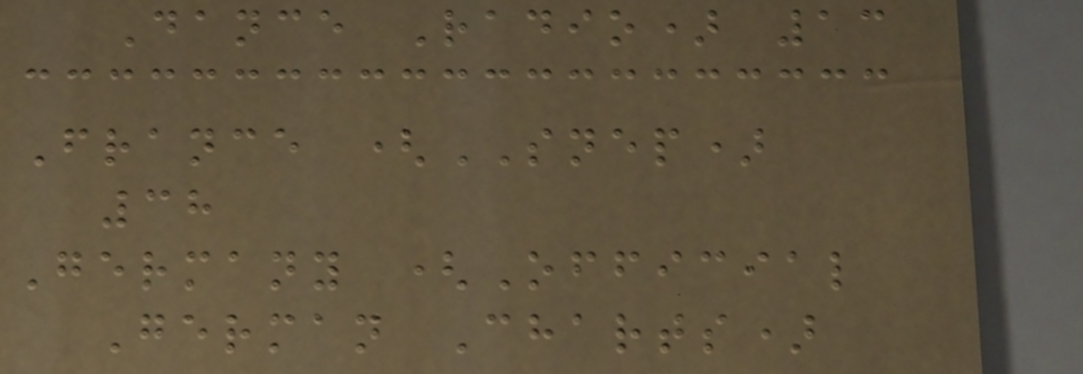Dance Radio) 13
France (SNEP)
38
Germany (Official
German Charts)
